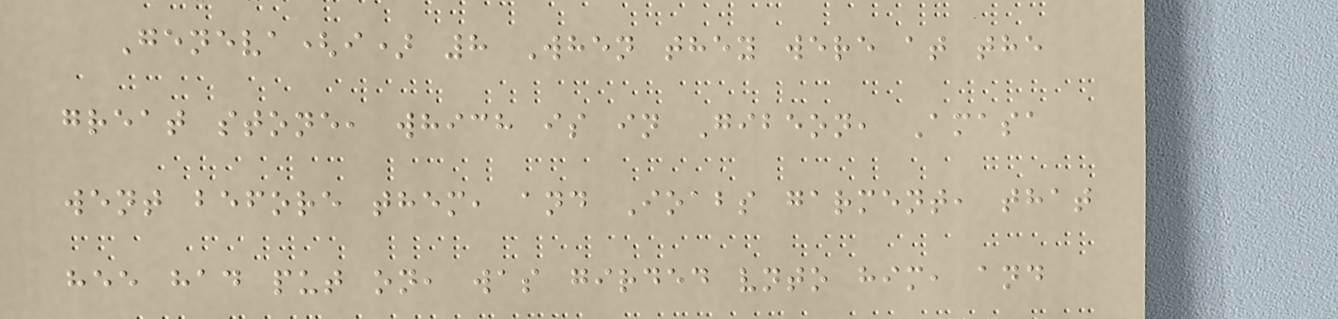Geneva(i) 8 When they were at the
great stone, which is in Gibeon, Amasa
went before them, and Ioabs garment, that
hee had put on, was girded vnto him, and
